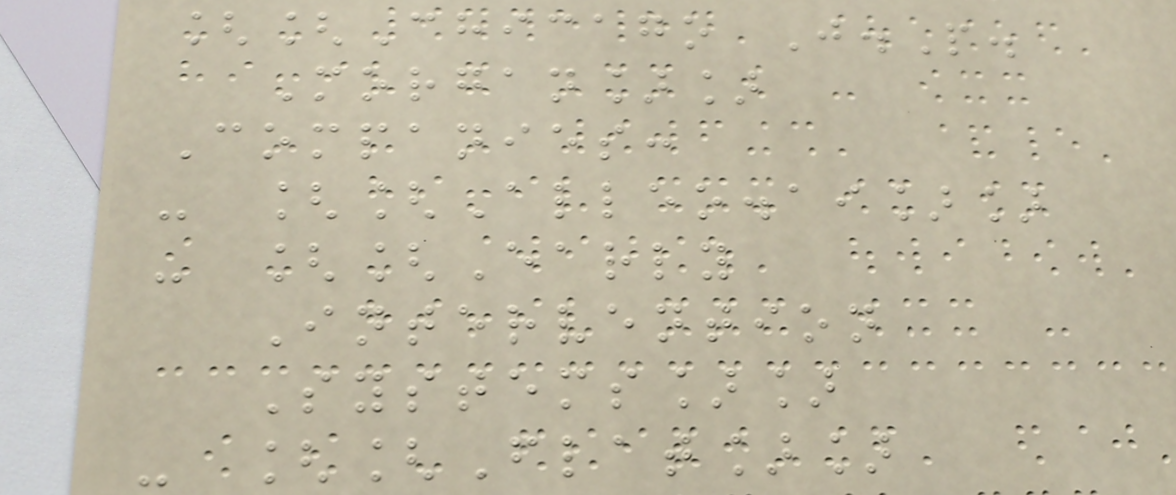[[Chicago J.P.
Morgan]]
Companies:
- [[Alleo.ai]]
- [[Early
Intervention
Systems]]
- [[Flat]]
